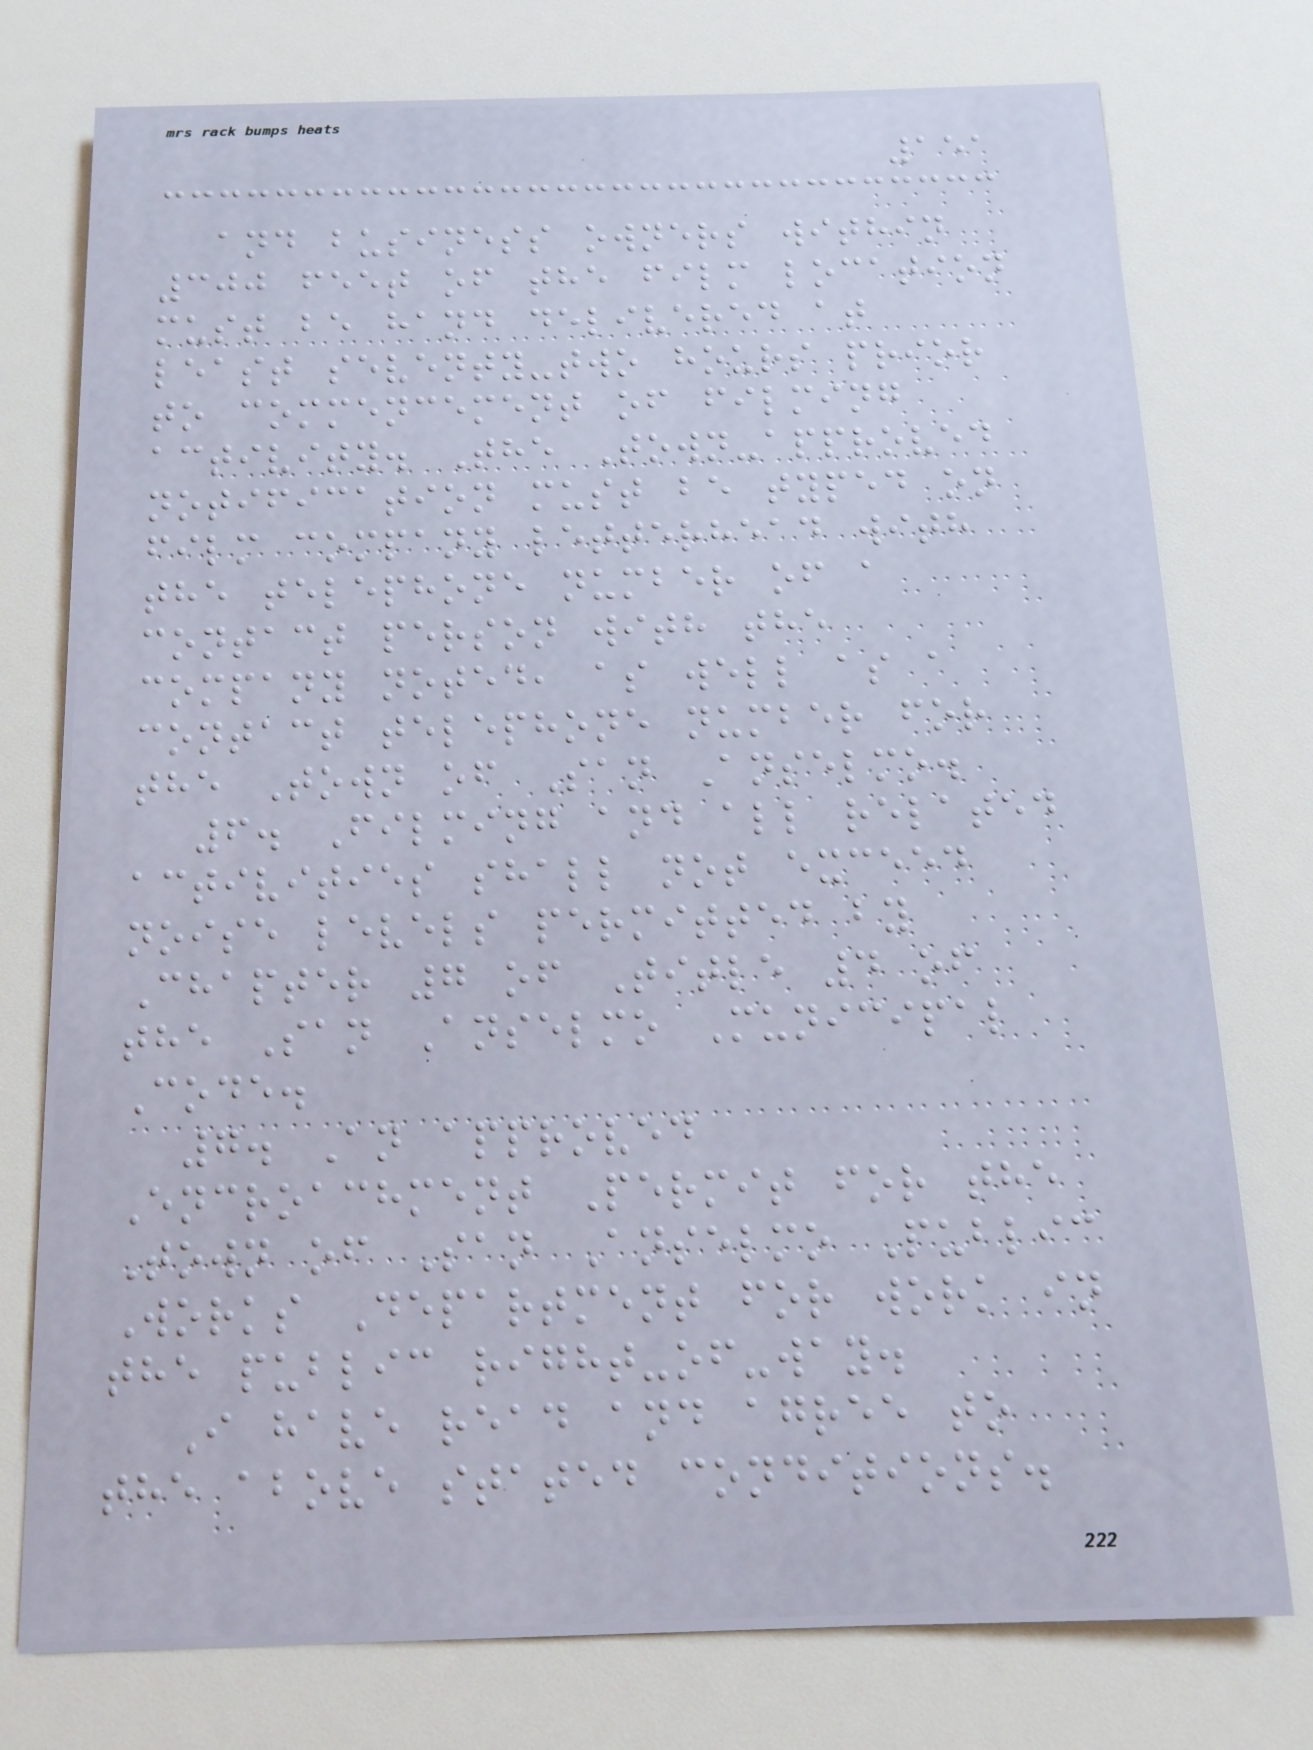151
and business owners within
300 feet of the film location
must be hand delivered at
least seventy-two hours prior
to commencement of filming
activity. The Town-approved
notification must be typed on
film company letterhead with
the telephone number of a
contact person with the
company noted, as well as a
contact telephone number for
the Town of San Anselmo.
6. Filming and all related
activities shall not exceed
noise levels permitted by
Chapter 7 of Title 4 of
the San Anselmo Municipal
Code.
7. An approved
Encroachment Permit for the
Town of San Anselmo Public
Works Department for work in
the public right-of-way.
I have read and agree to
the above stated conditions.
